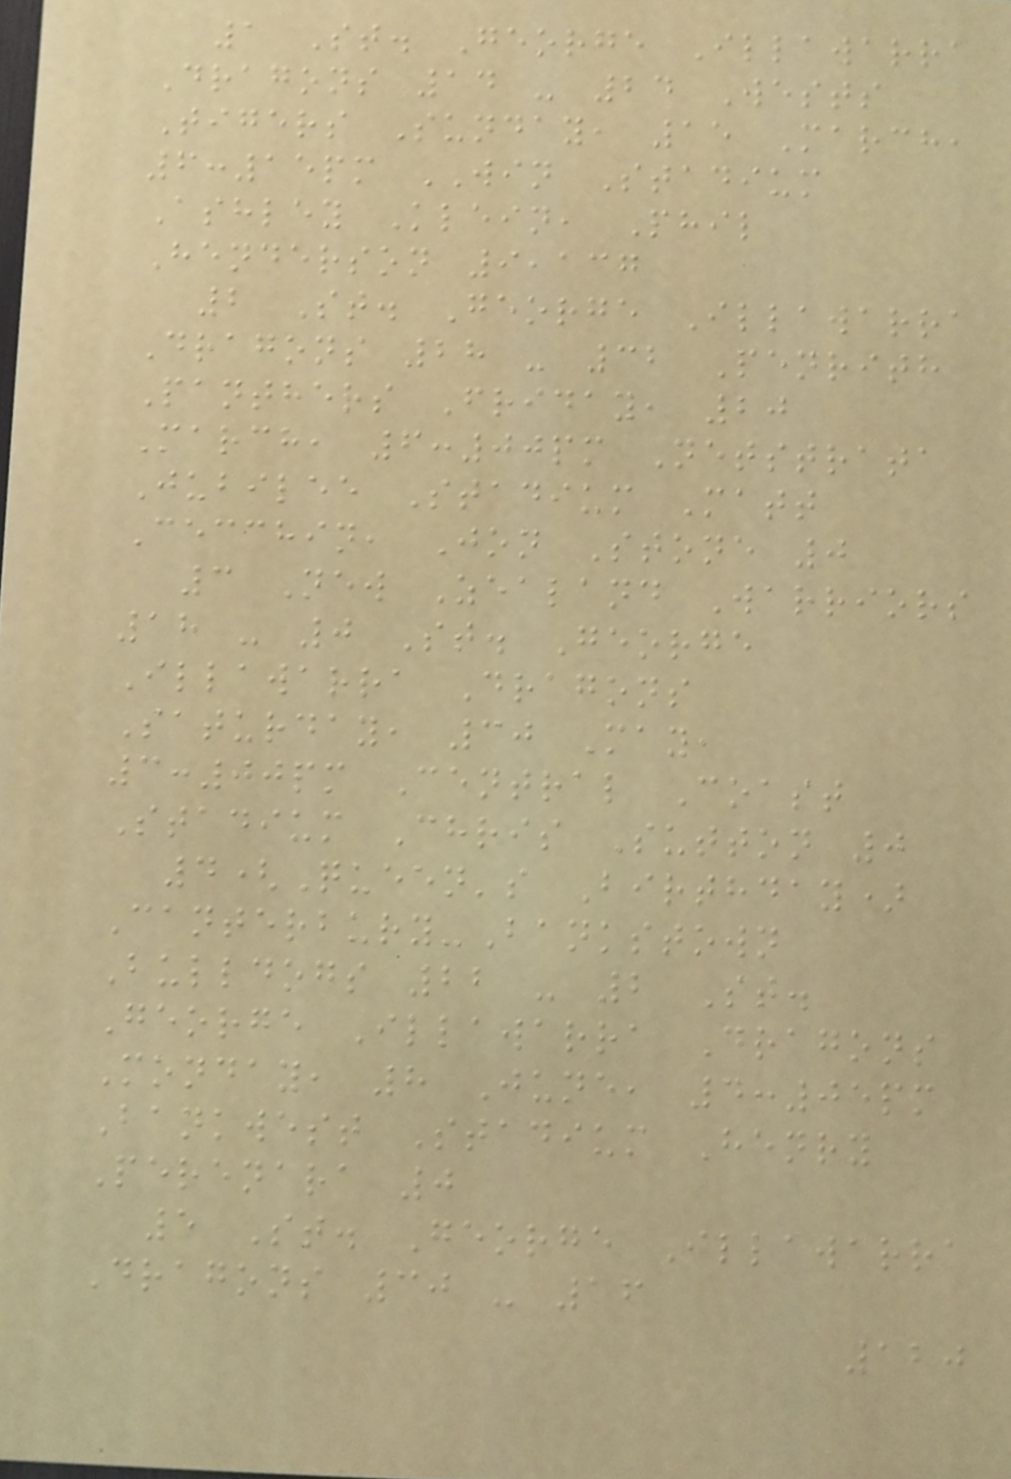1 St. George Illawarra
Dragons 14 - 24 Wests
Tigers Sunday, 15 March,
6:15pm WIN Stadium
Ashley Klein, Phil
Henderson 9,137
2 St. George Illawarra
Dragons 28 - 32 Penrith
Panthers Friday, 20
March, 6:00pm Netstrata
Jubilee Stadium Matt
Cecchin, Jon Stone 0
3 New Zealand Warriors
18 - 0 St. George
Illawarra Dragons
Saturday, 30 May,
3:00pm Central Coast
Stadium Chris Sutton 0
4(Queen's Birthday)
Canterbury-Bankstown
Bulldogs 22 - 2 St.
George Illawarra Dragons
Monday, 8 June, 4:05pm
Bankwest Stadium Henry
Perenara 0
5 St. George Illawarra
Dragons 30 - 16
120
